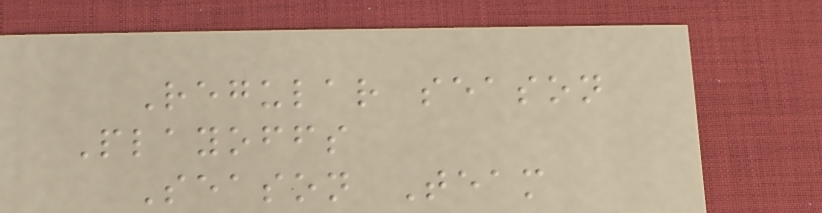Regular season
Playoffs
Season Team
